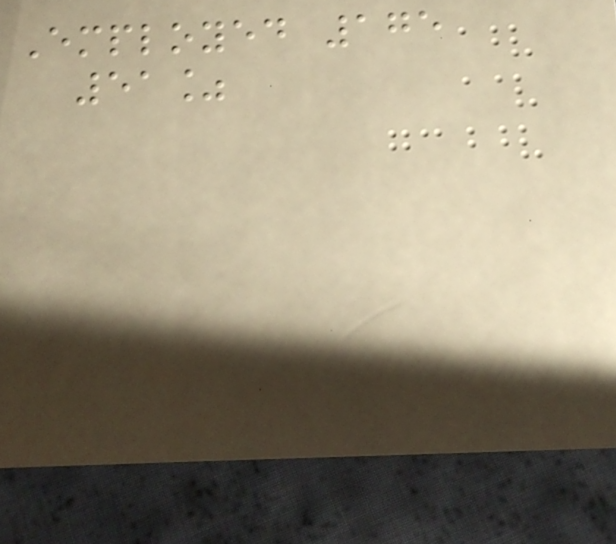Employed 175
51%
